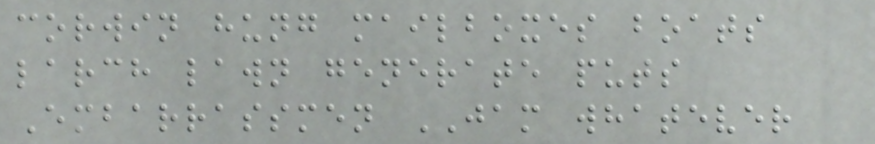corwin hung mailboxes boats
larch lawn generate puts
Embarrassmen JAM whatever
